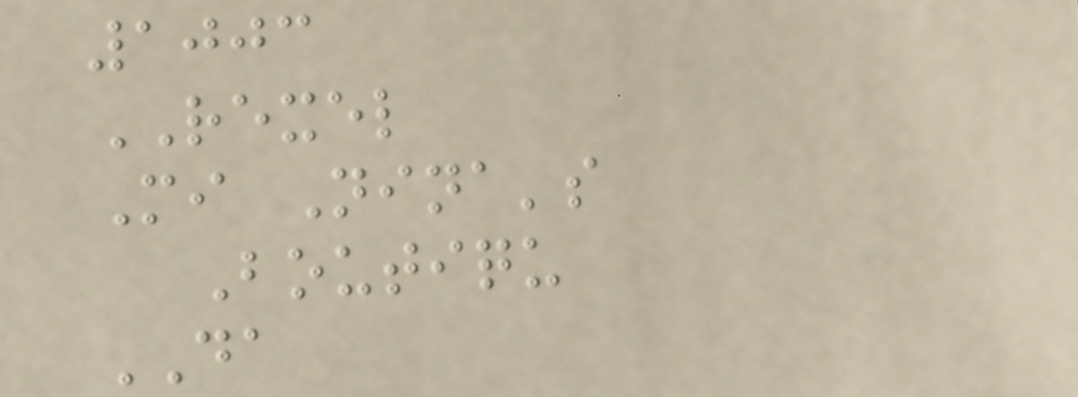1003
REXEL
Mi Nina's
Boutiqu
DA
